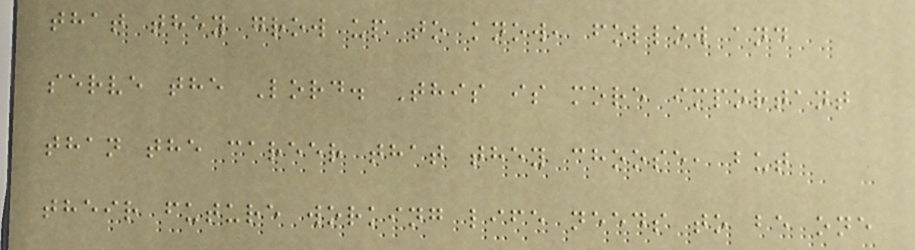that they grow up to know, follow and
serve the Lord. This is more important
than the career that they choose, but
their future working life needs to be one
